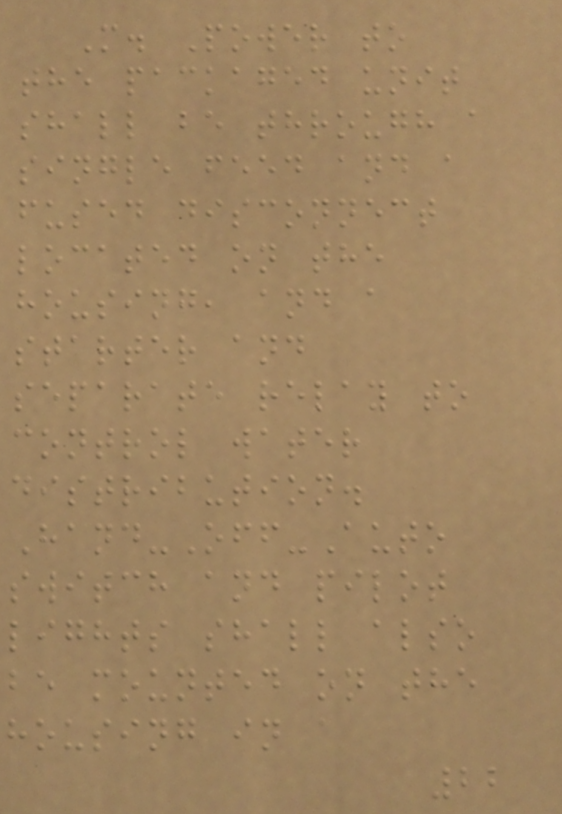M. Power to
the packaged unit
shall be through a
single feed and a
fused disconnect
located on the
housing, and a
starter and
separate relay to
control water
distribution.
Hand-Off-Auto
switch and pilot
lights shall also
be mounted on the
housing in a
22
